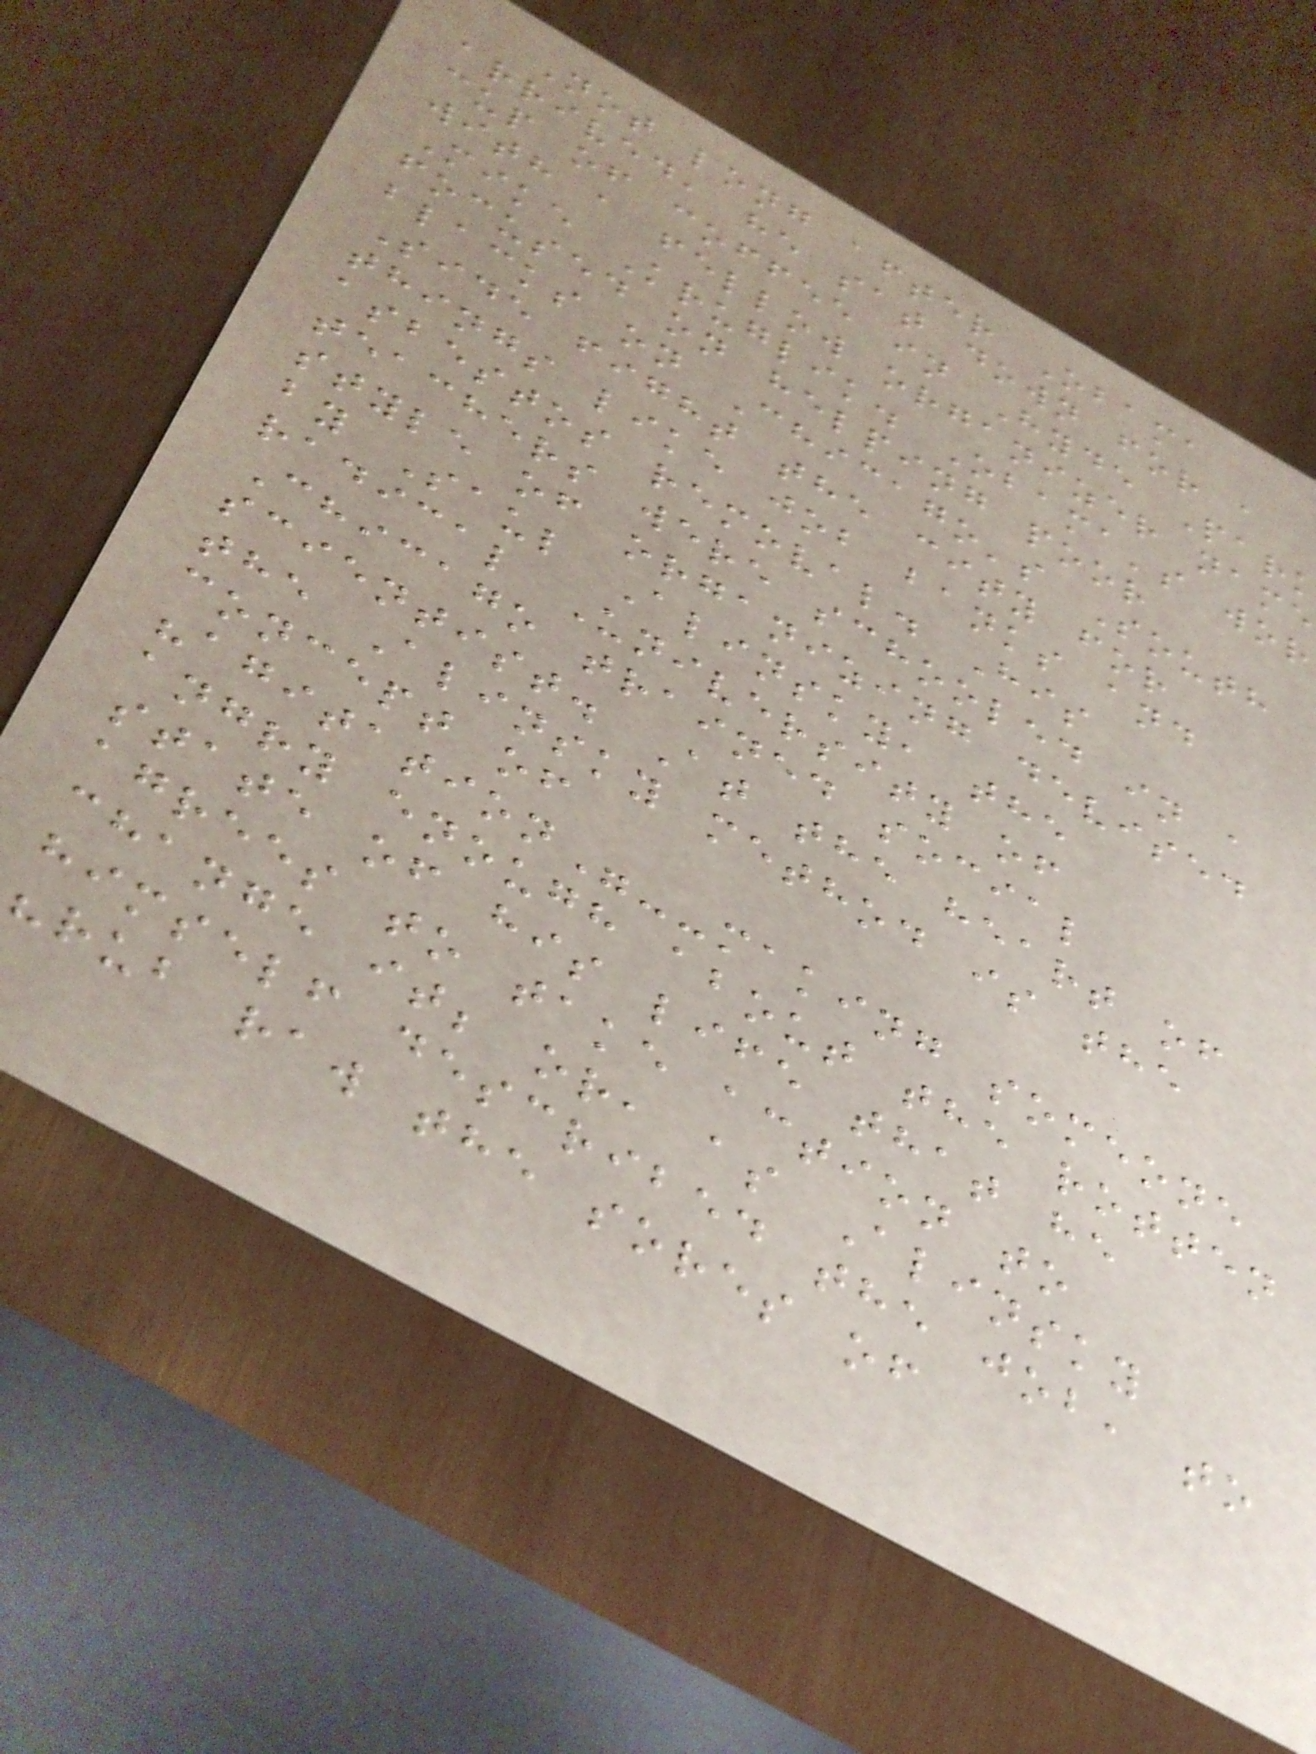Not long after Obama
arrived, he sat down for a
cup of coffee in Hyde Par
with a fellow organizer name
Mike Kruglik. Obama's wor
focused on helping poor
blacks on Chicago's South
Side fight the city for
things like job banks and
asbestos removal. His
teachers were schooled in a
style of organizing devised
by Saul Alinsky, the
radical University of
Chicago trained social
scientist. At the heart of
the Alinsky method is the
concept of
"agitation"--making someone
angry enough about the rotten
state of his life that he
agrees to take action to
change it; or, as Alinsky
himself described the job, to
"rub raw the sores of
